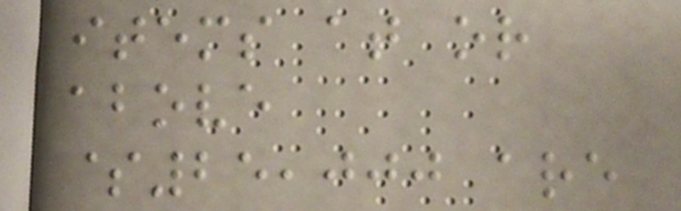items at or
above
$25,000 are
